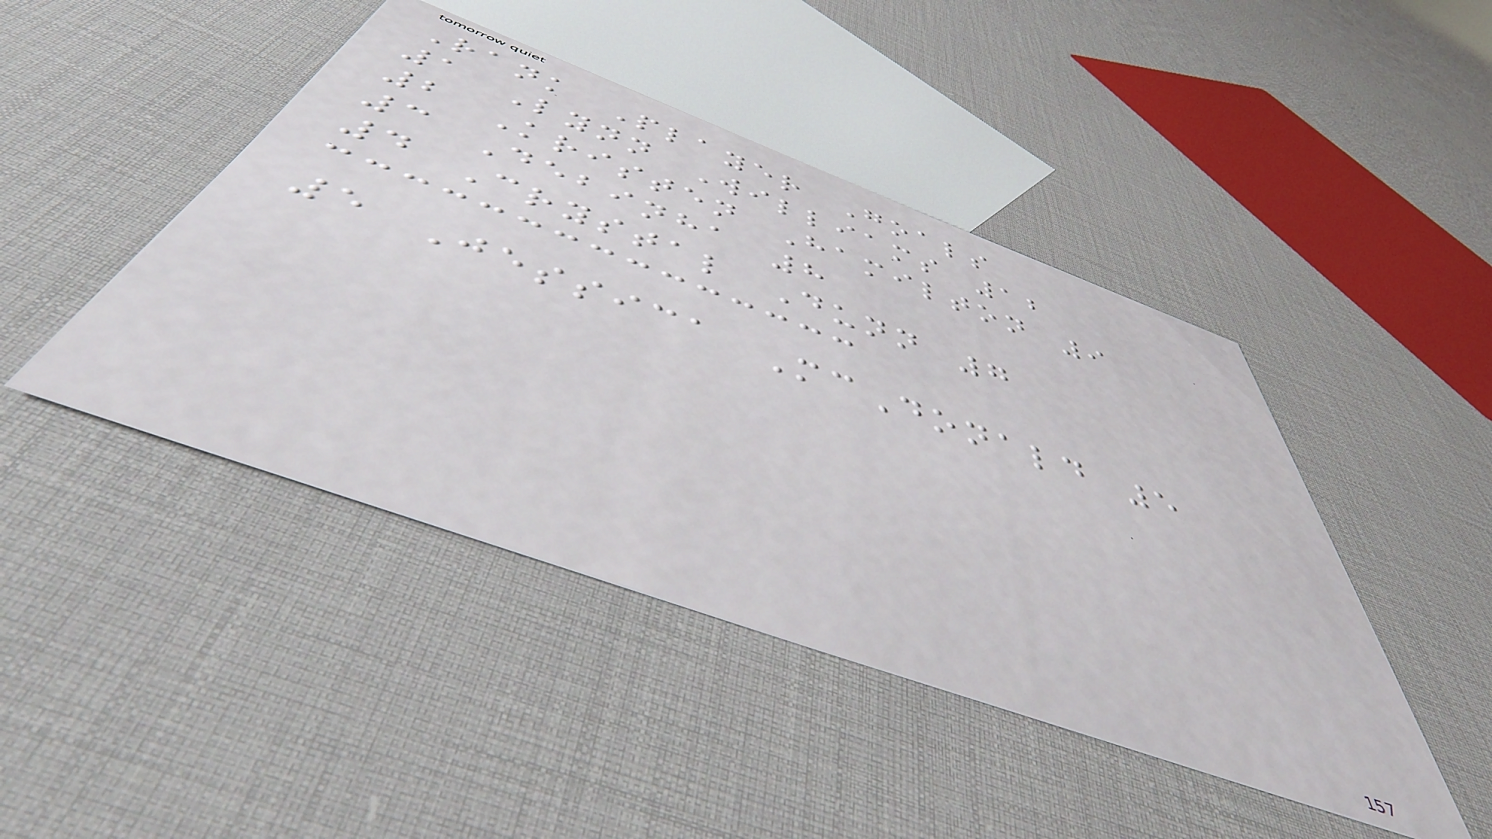Rank Player Goals
1 Lynn Williams 12
2 Kristen Hamilton 9
3 Debinha 8
4 Crystal Dunn 7
5 Jessica McDonald 5
